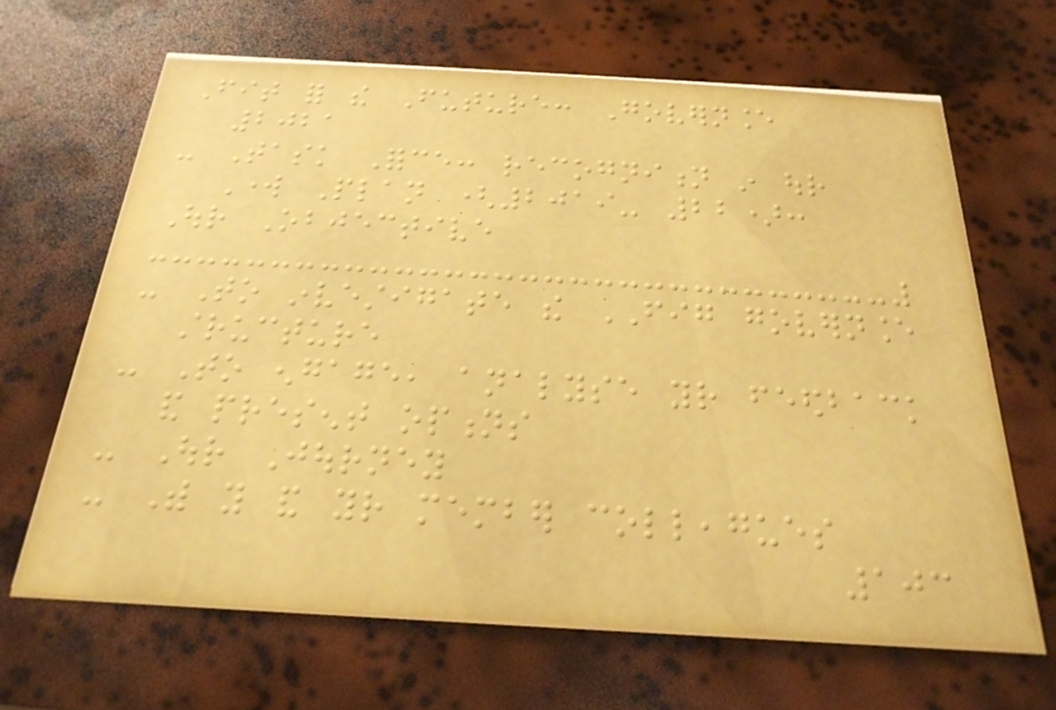Fit for the Future: Governance
2021
- Task Force: recognition in our
Work Plan (2019- 22):
Our Objective
- To investigate the FIG governance
structure
- To engage, analyse your feedback
and present options
- Our Journey
- With you and your member colleagues
103
